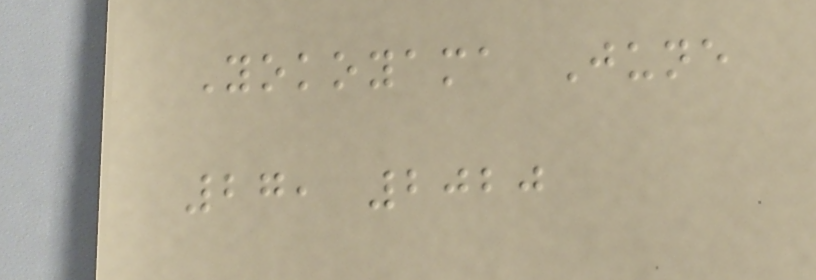Yokoyama June
27, 2020
